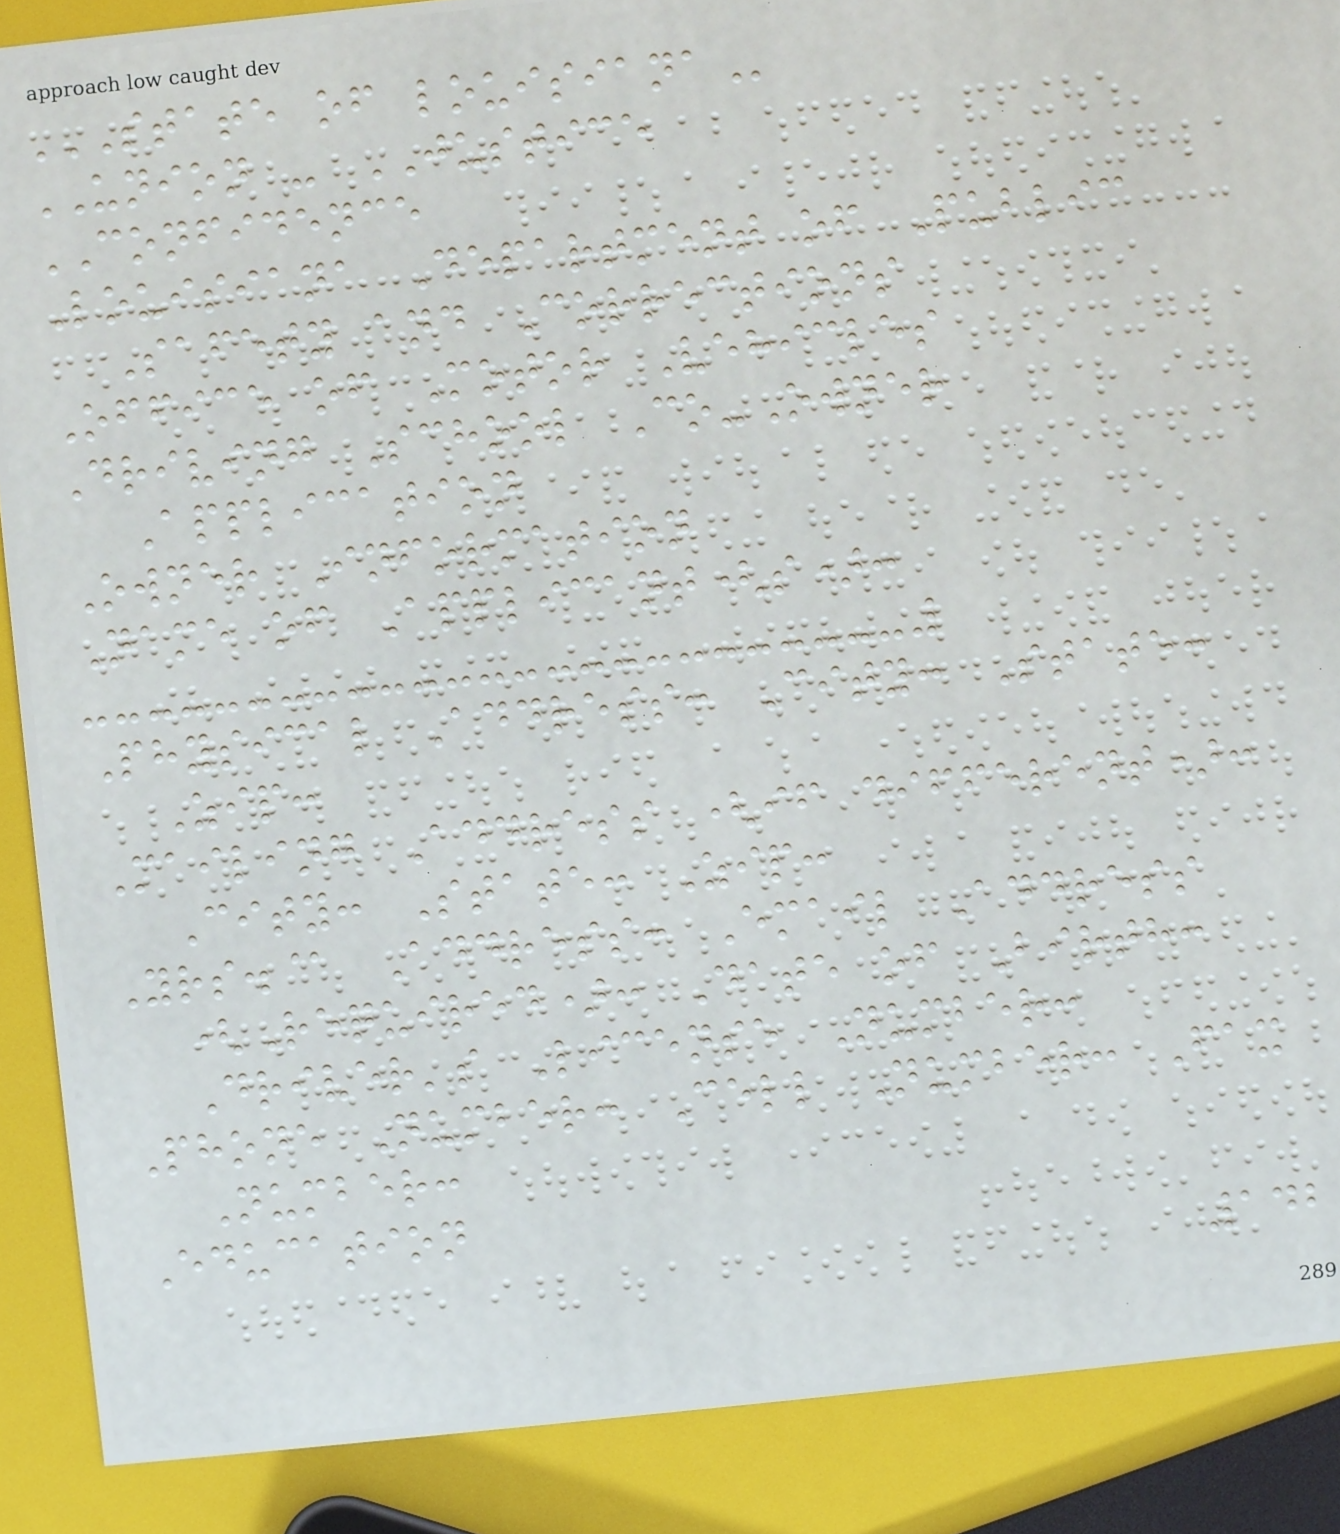STATE OF LOUISIANA
UNION - JUSTICE
CONFIDENCE
Louisiana Department of Public
Safety and Corrections
Office of Motor Vehicles
Driving School Co-Owner
Application
Owner Information
Name of Applicant(s):
Physical Address: City: State:
Zip:
Mailing Address (if different):
City: State: Zip:
Yrs.@ Address: Email Address
(Required): Date of Birth:
Driver's License Number:
Phone Number: Cell Number: Fax
Number:
Education
142
